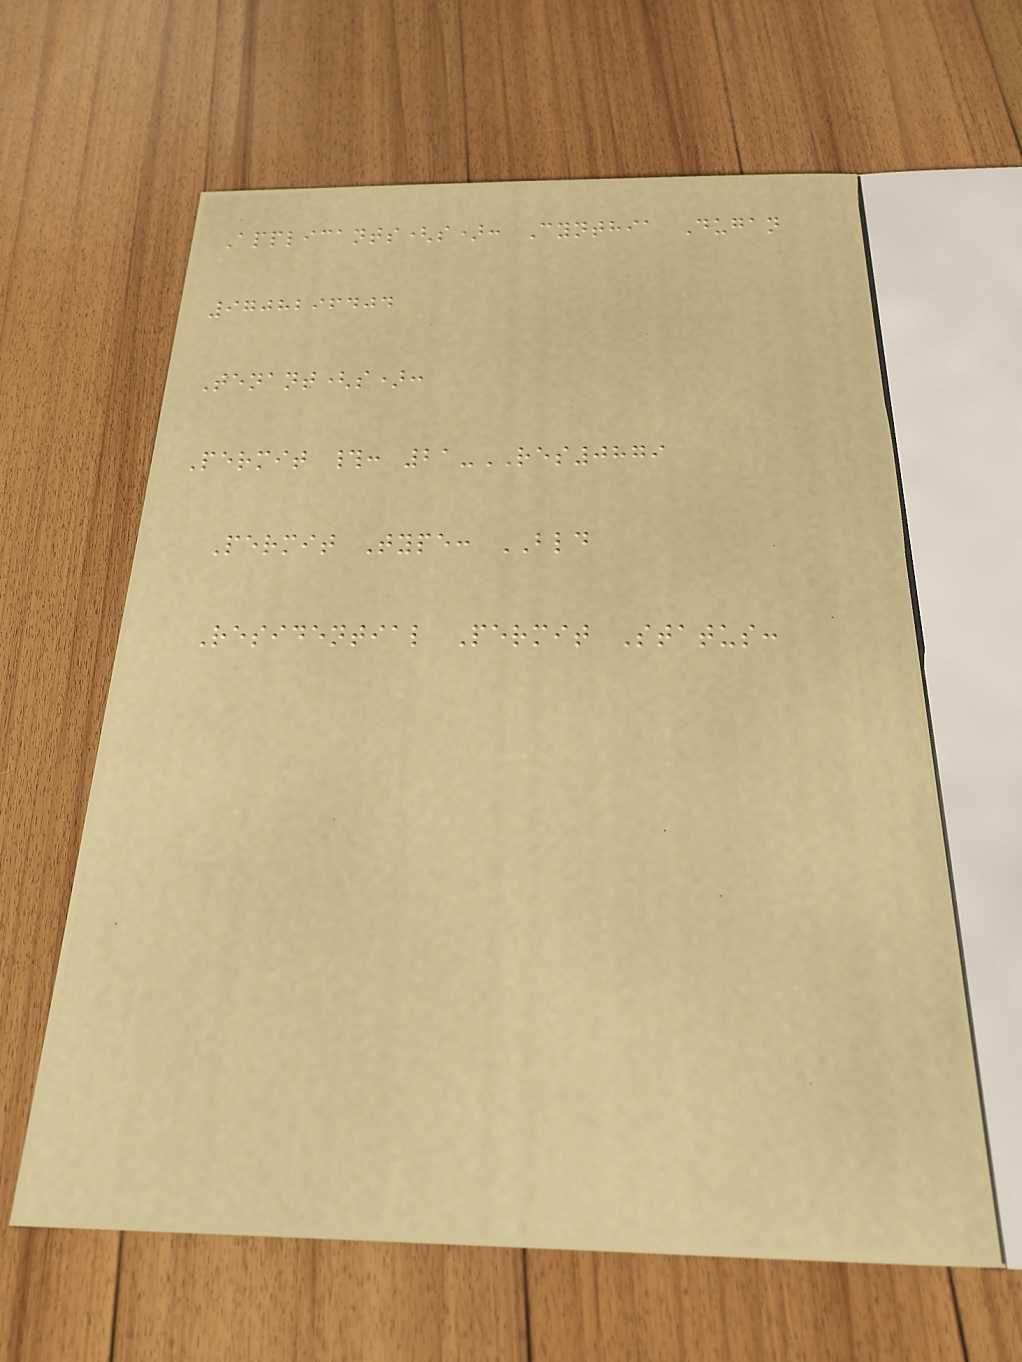Applicants(s): Cynthia Dugan
9708296404
Tenant(s):
Permit #: 21-RES0879
Permit Type: BLD
Residential Permit Status:
